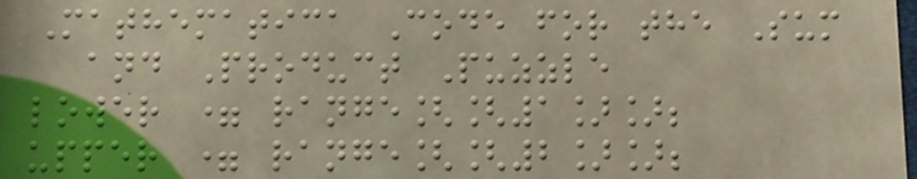Mathematica Code for the Sum
and Product Puzzle
lower = range[[1]];
upper = range[[2]];
